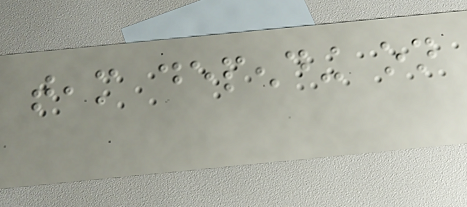team depending on
